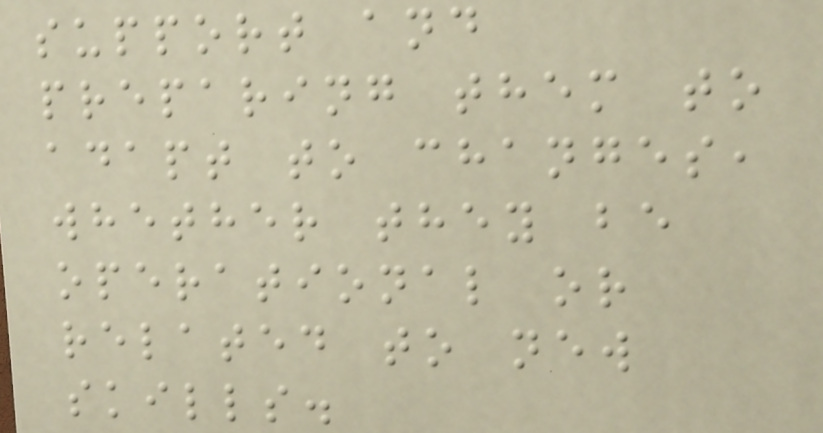support and
preparing them to
adapt to changes,
whether they be
operational or
related to new
skills.
